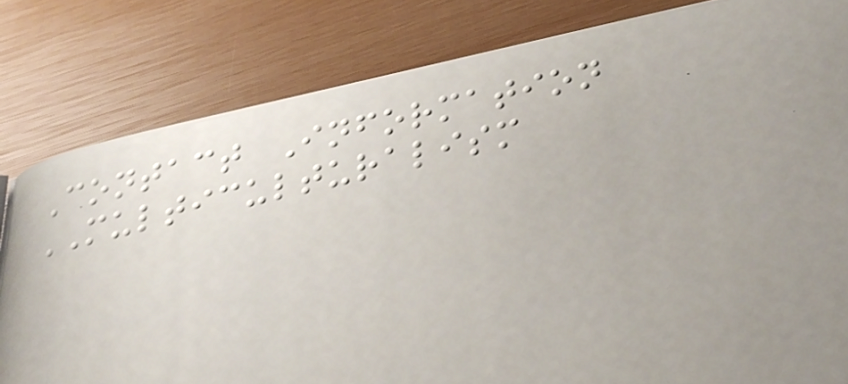Contact Information
MULTICULTURALISM
